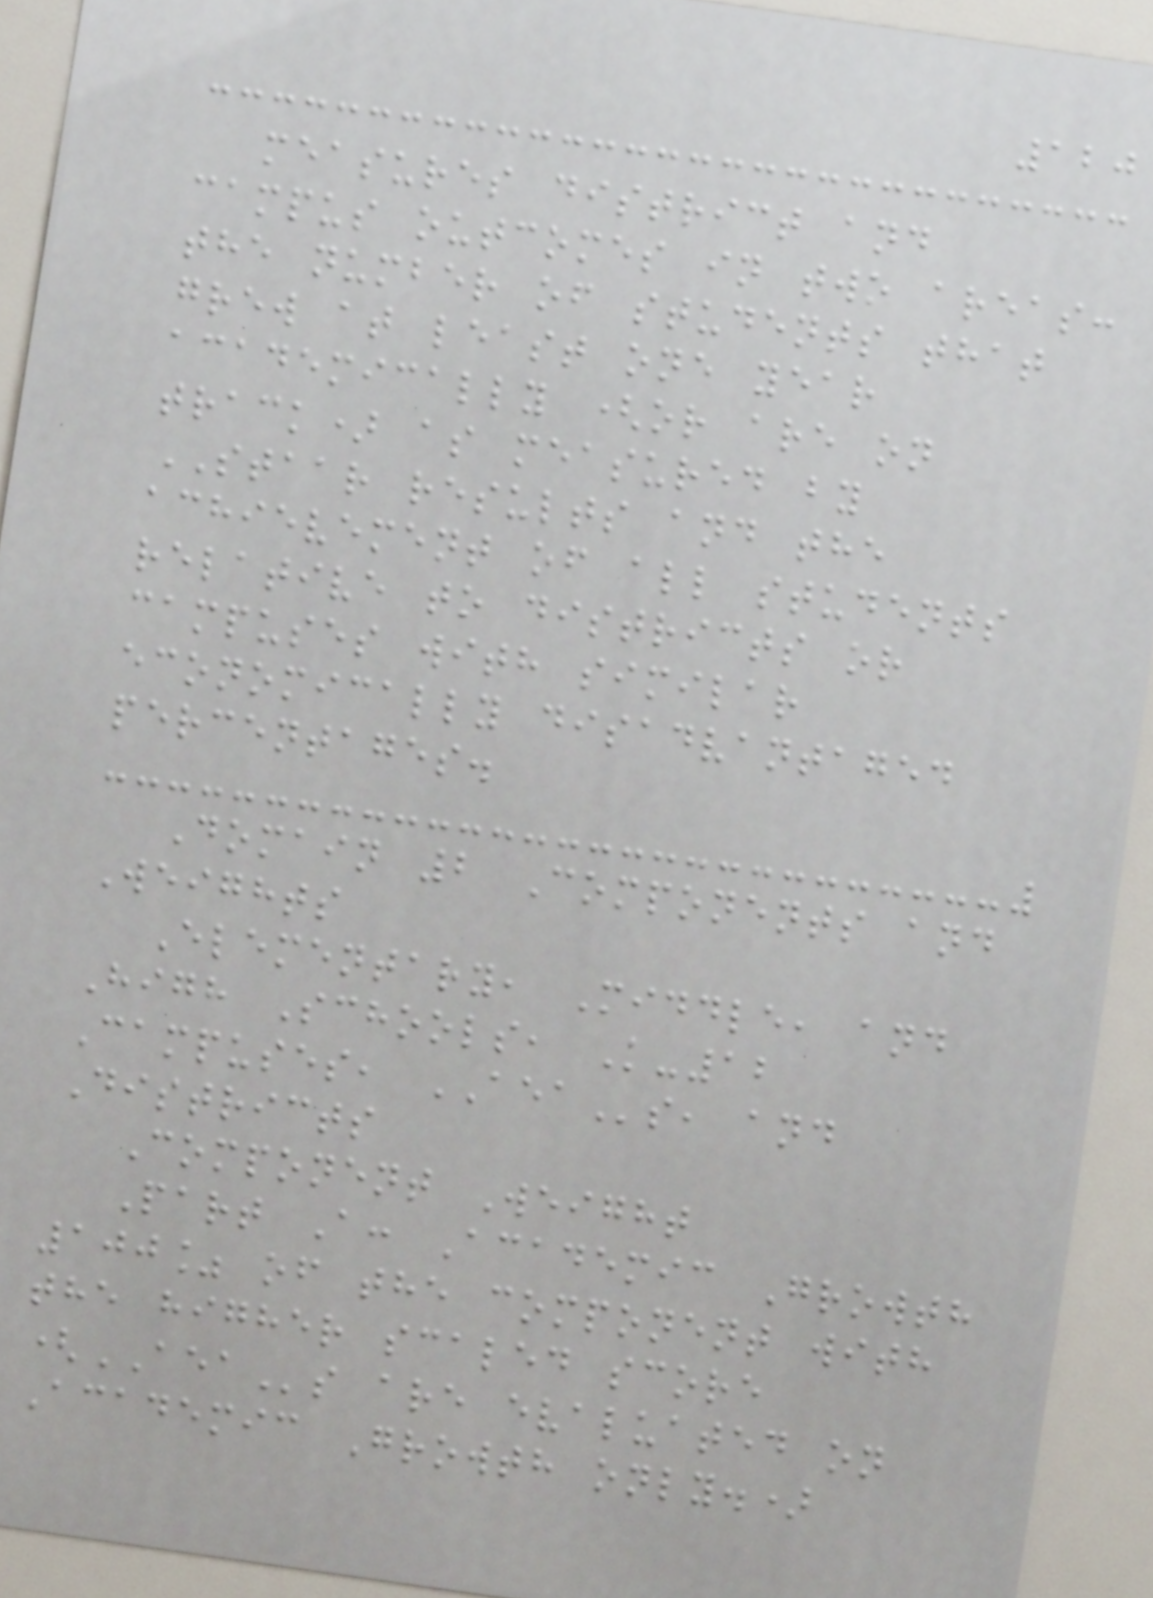120
measures district and
campus outcomes in two areas:
the number of students that
grew at least one year
academically (or are on
track) as measured by
STAAR results and the
achievement of all students
relative to districts or
campuses with similar
economically disadvantaged
percentages.
Domain 2 Components and
Weights
Elementary, Middle, and
High Schools, K-12
Campuses, AEAs, and
Districts
Component Weight
Part A: Academic Growth
100% of the component with
the higher scaled score
(AEAs are evaluated on
Academic Growth only.)
